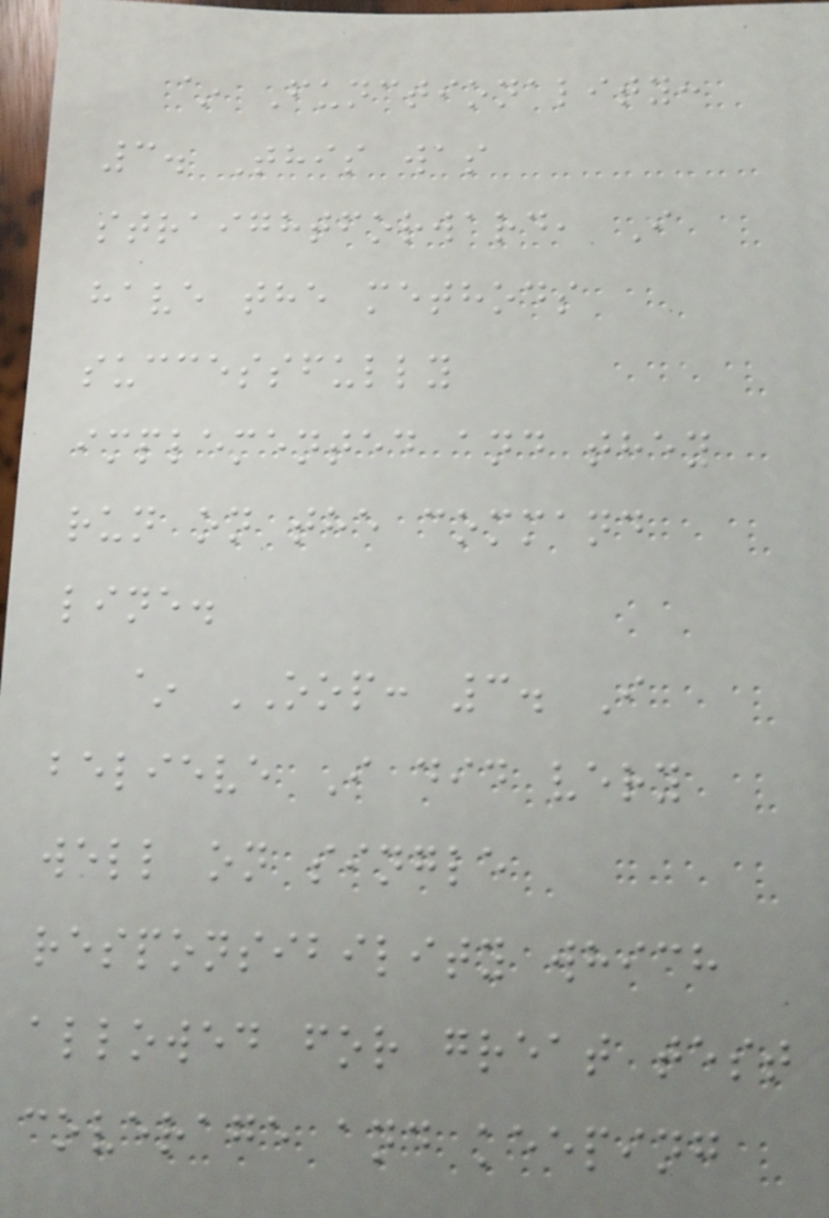~ Functionality:
3. This was
straightforward, I
have the methods
successfully
implemented and they
run on the command
line.
~ OOP: 3. I
believe I did very
well on single
responsibility which
allowed for great test
coverage and keeping
